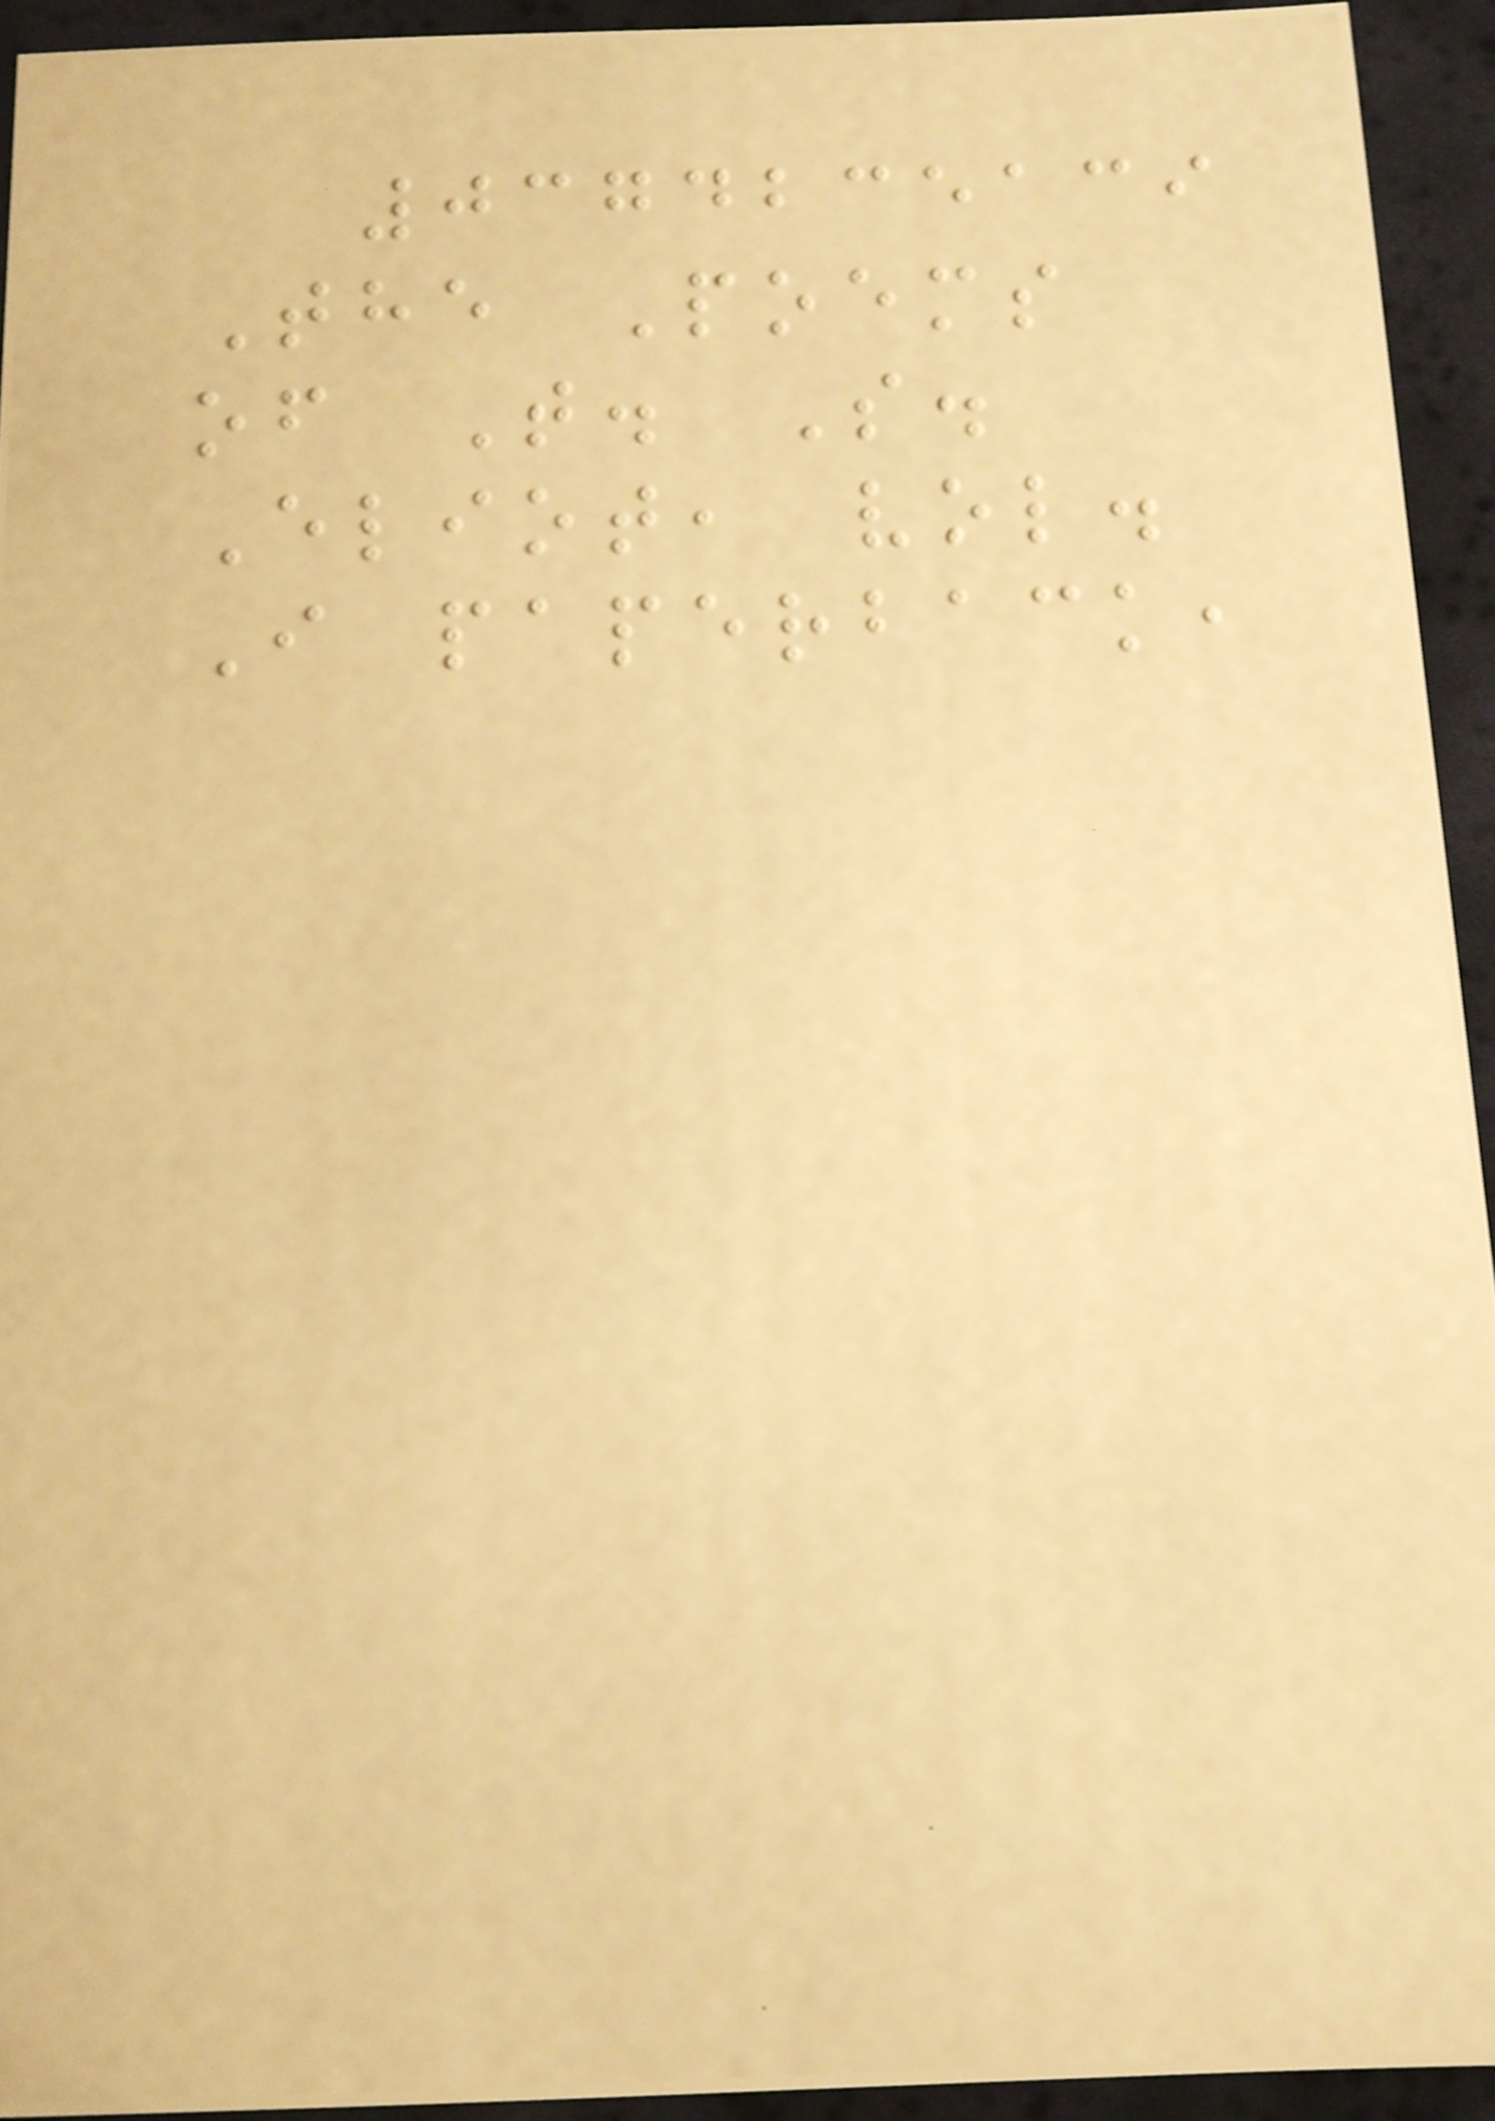0374235139
The Poems
of T. S.
Eliot, vol.
I paperback,
